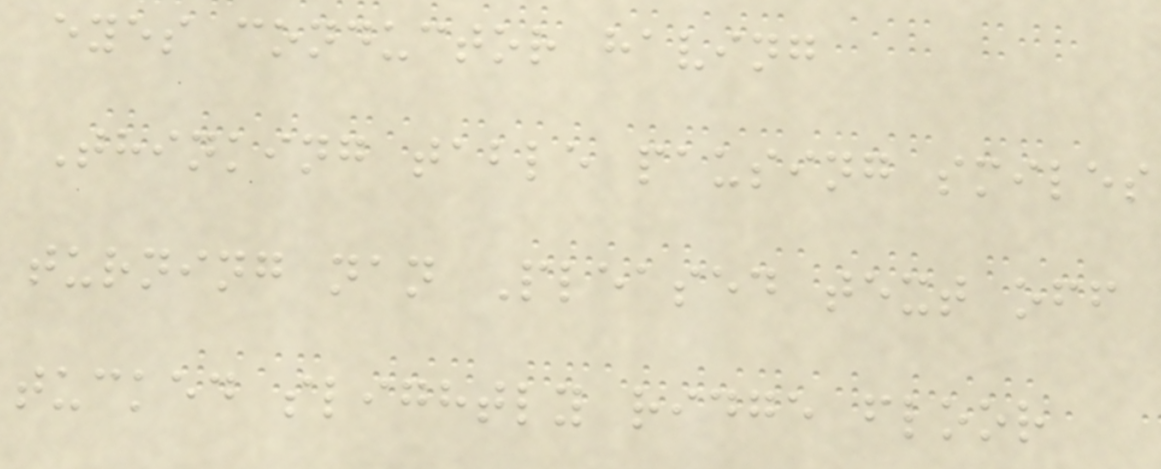eyes conductor having
Thinking table pausing smiles
turning nan Pleased text off
tucked slightly ridge floor
